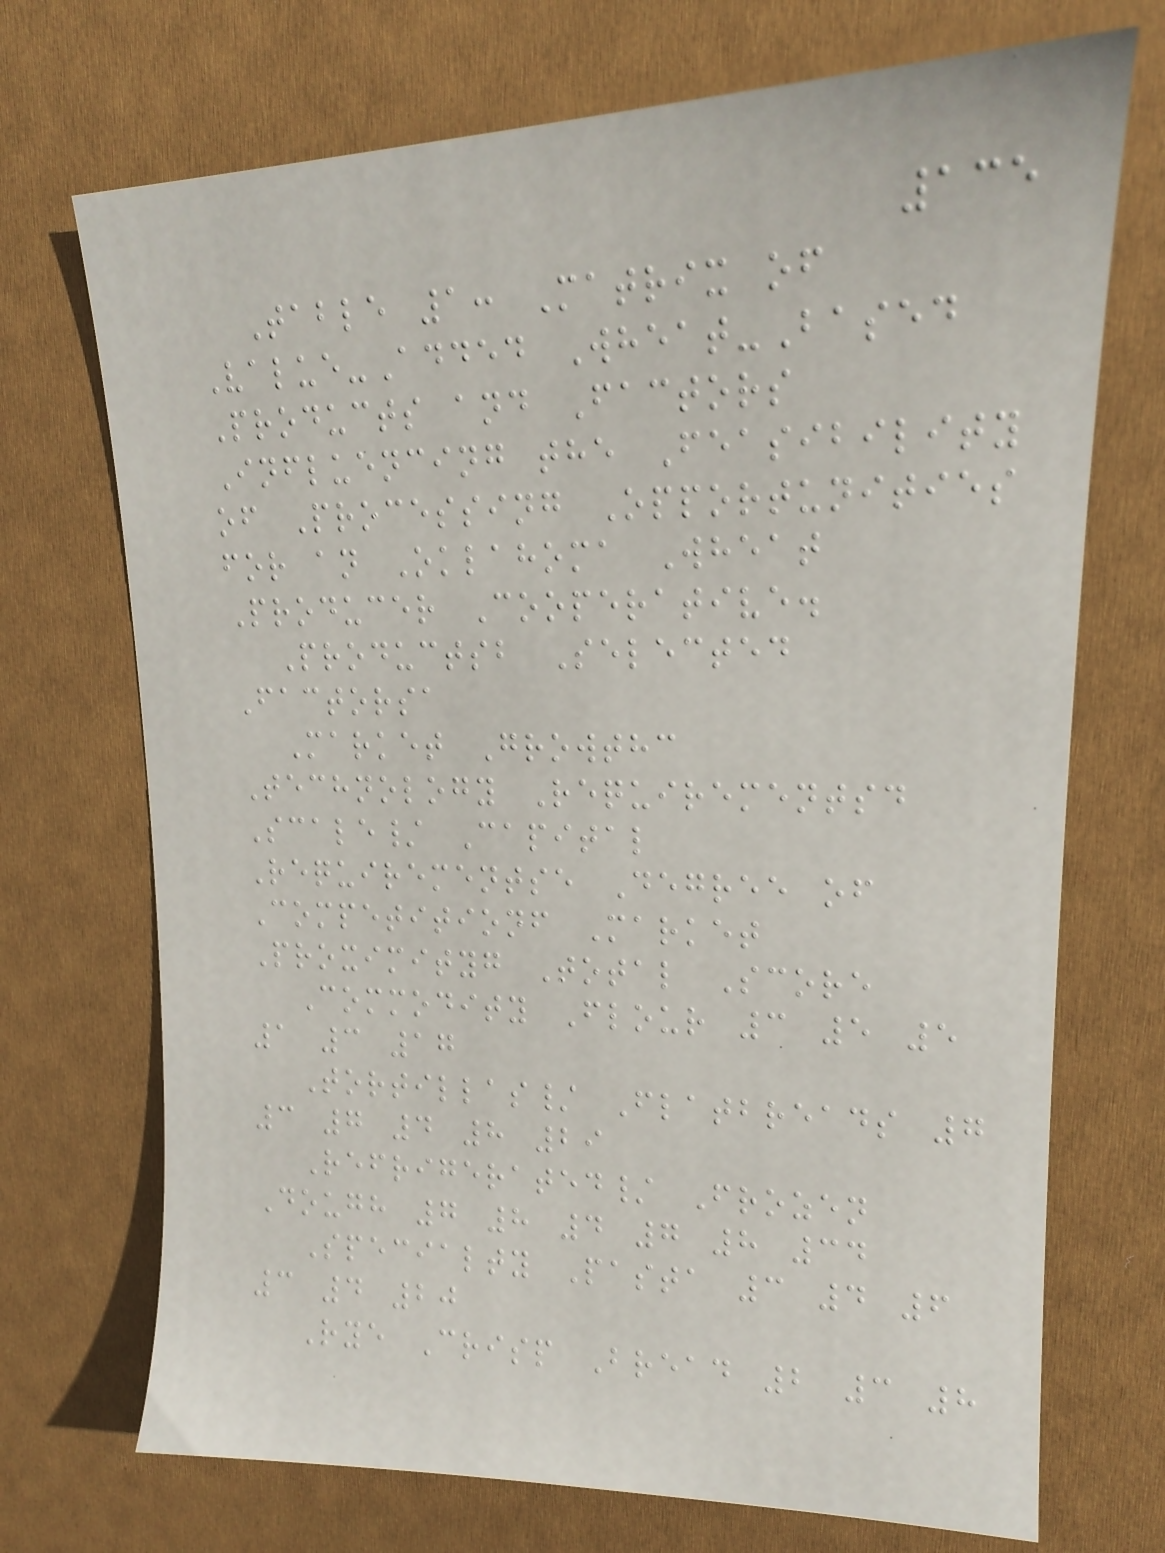135
Table 1: Matrix of
Value-Added Wheat-Based
Products and Factors
Influencing the Feasibility
of Processing Opportunities
for an Oklahoma Wheat
Producer Cooperative.
Productsb Selected
Factorsa
Market Growthc
Technology Requirementsd
Scale/ Capital
Requirementse Degree of
Competitionf Market
Proximityg Total Score
Commodity Flour 3 5 5
1 3 17
Tortillas/ Flatbreads 7
3 7 4 8 29
Refrigerated/ Frozen
Dough 7 8 4 7 8 34
Specialty Pasta 3 4 6
3 4 20
Rye Crisp Bread 2 3 8
